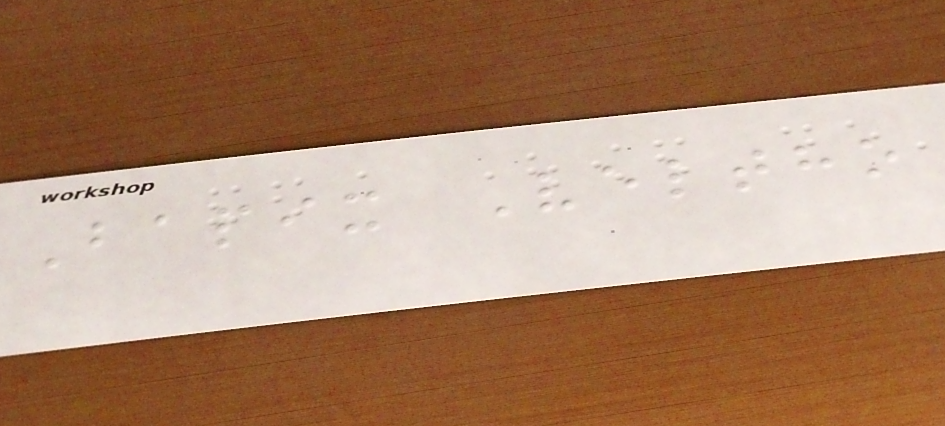Bapix Veltho
